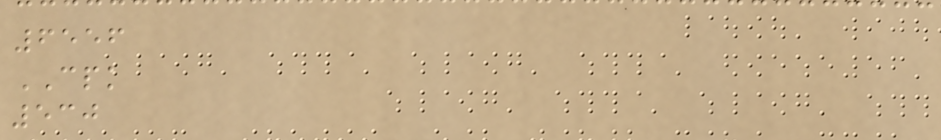6556
CPK
530
